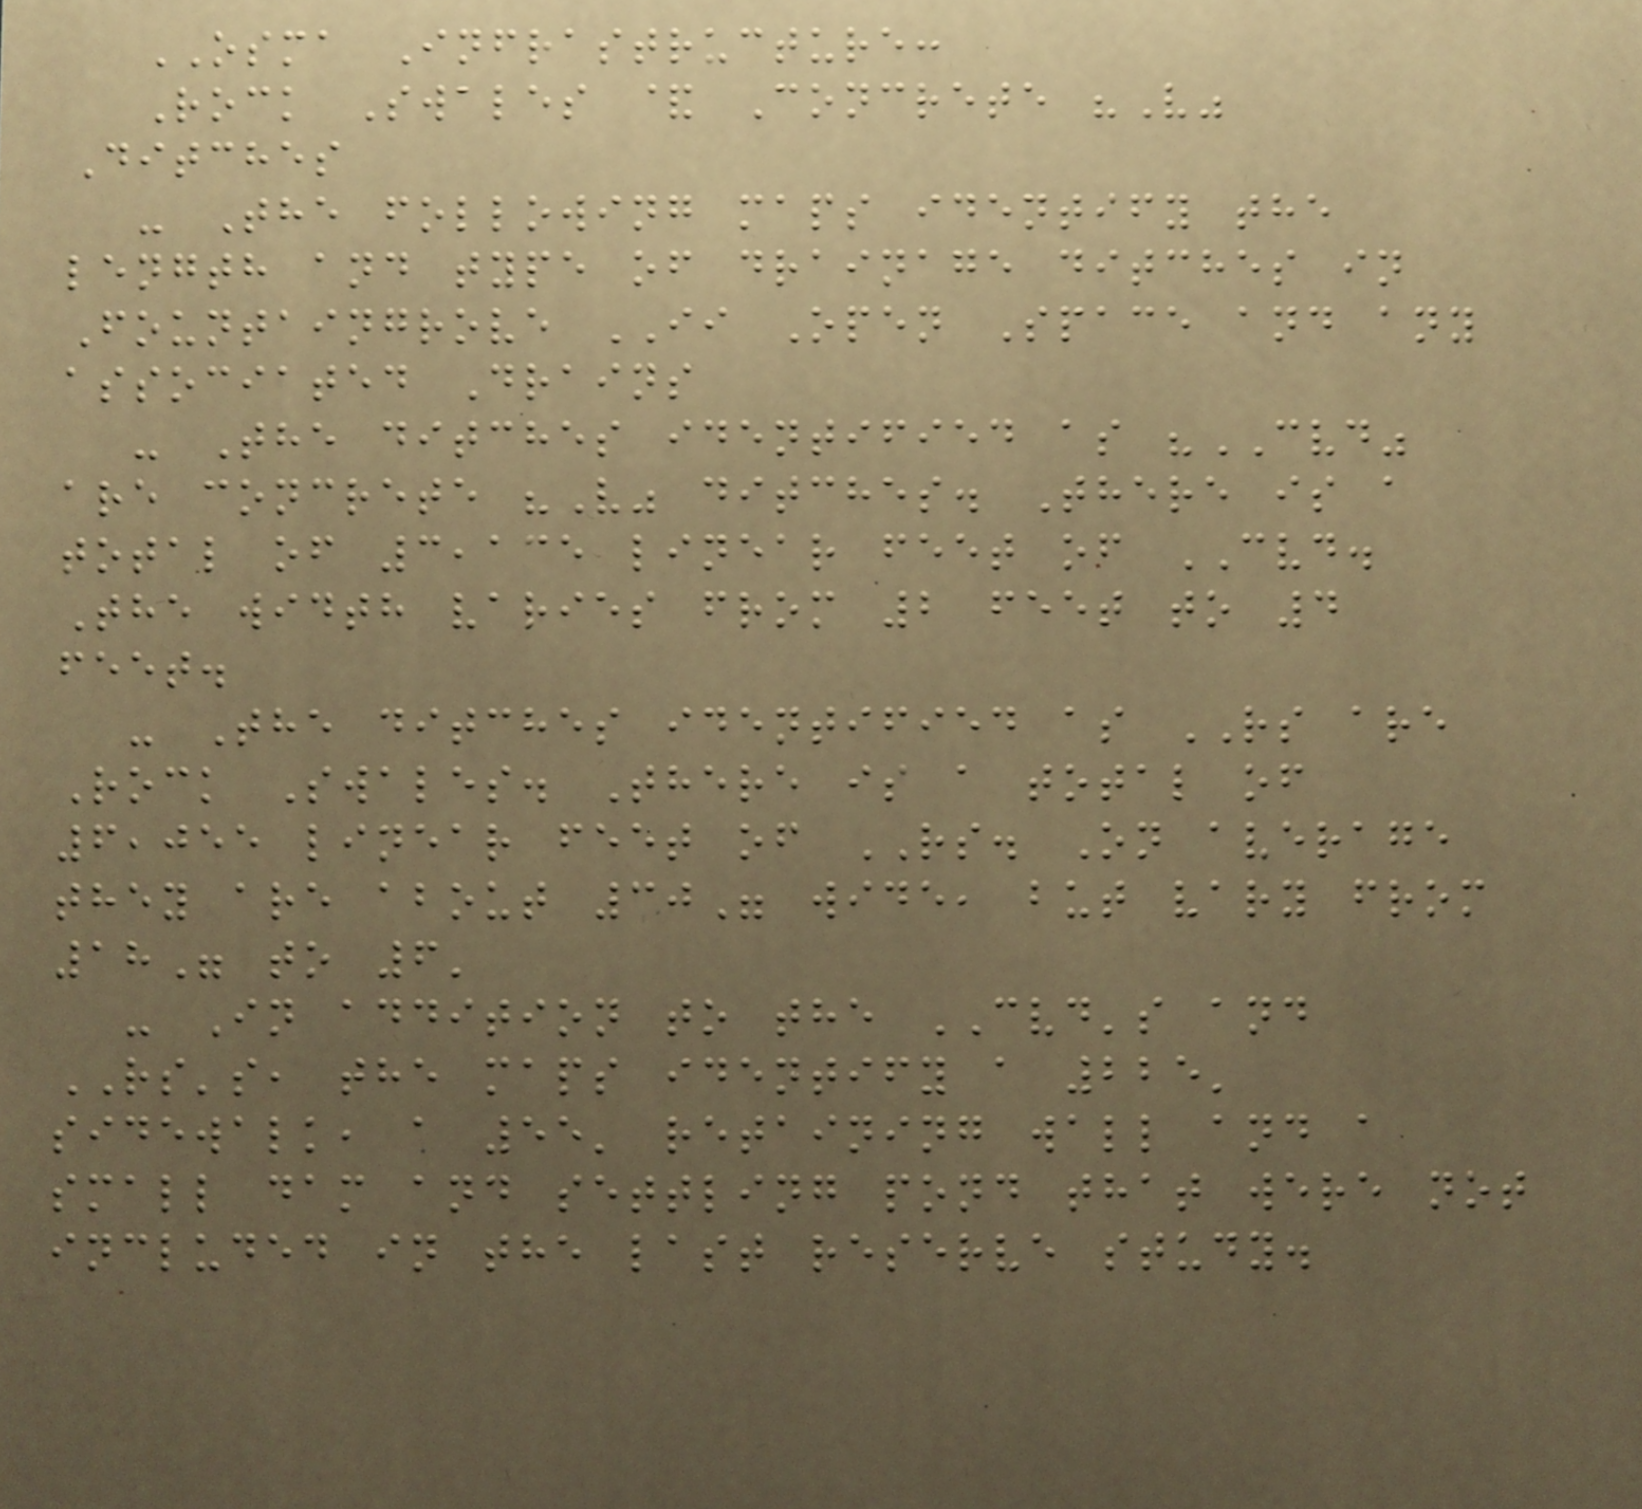OSMA Infrastructure:
Rock Swales & Concrete "V"
Ditches
- The following maps identify the
length and type of drainage ditches in
Fountaingrove II Open Space and any
associated Drains
- The ditches identified as "CVD"
are concrete "V" ditches. There is a
total of 3,135 linear feet of CVD.
The width varies from 2 feet to 4
feet.
- The ditches identified as RS are
Rock Swales. There is a total of
6,055 linear feet of RS. On average
they are about 30" wide, but vary from
18" to 6'
- In addition to the CVD's and
RS's, the maps identify a 225'
sidewalk, a 55' retaining wall and a
small dam and settling pond that were not
included in the last reserve study.
